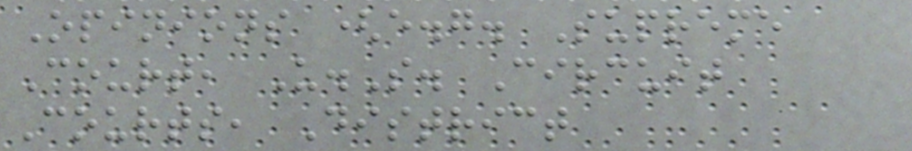Opinions (e.g. Supreme
Court, U.S. Circuit
Courts, District
